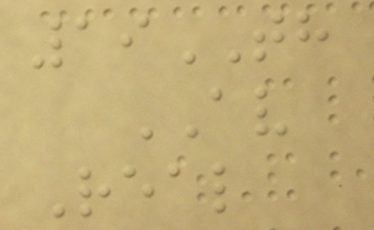19TH
AV
Real
